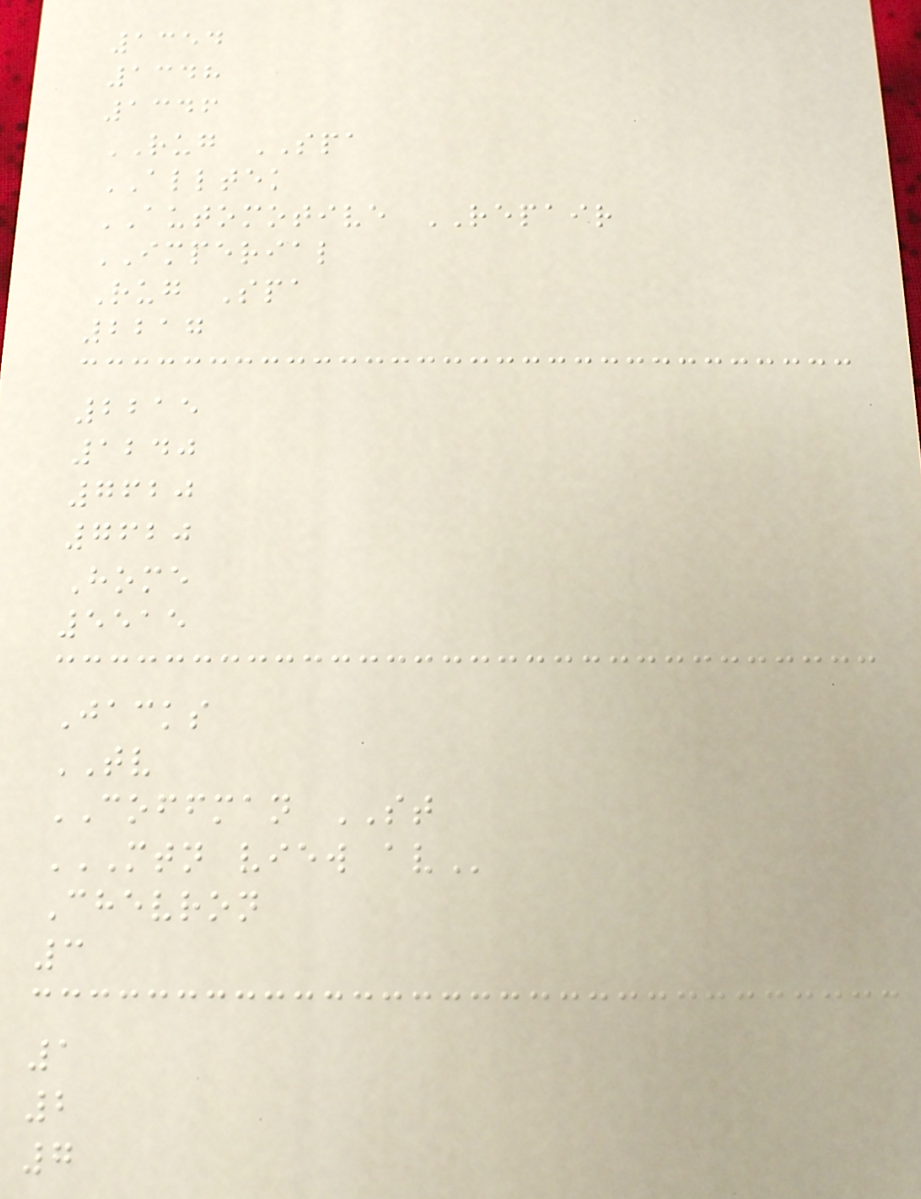1354
1348
1346
RUG SPA
ALLTEK
AUTOMOTIVE REPAIR
IMPERIAL
Rug Spa
2217
2215
1240
7620
7620
Home
5515
Jacks
TV
COFFMAN ST
MTN VIEW AV
Chevron
3
1
2
7
